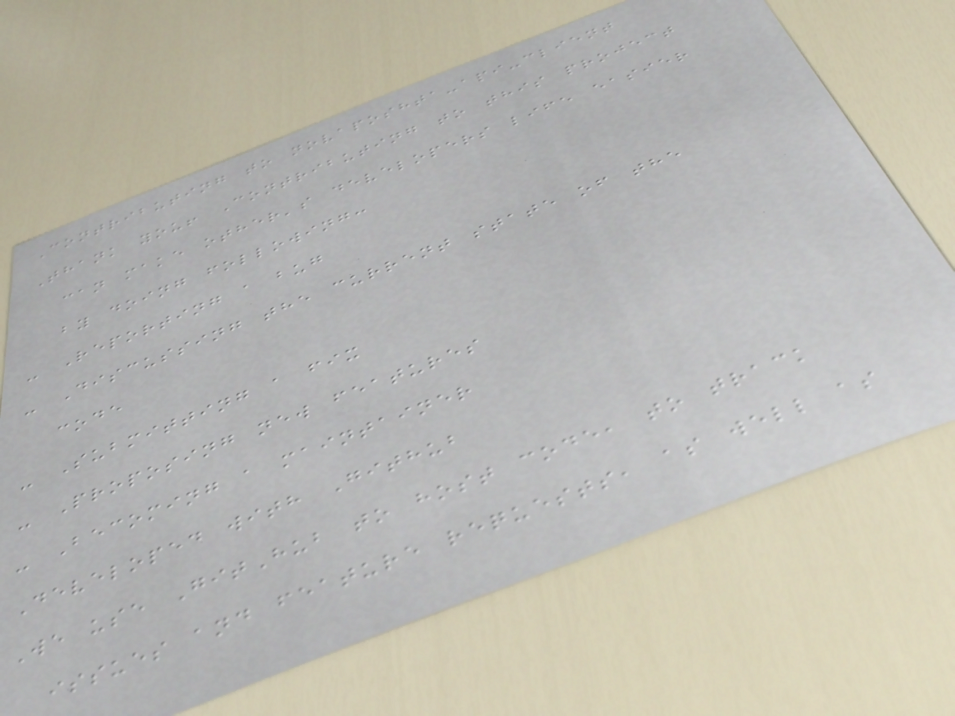Contributing to novaposhta-api-client
Thank you! Contributing to this project
can make other's developers life easier
by doing following:
- Reporting a bug
- Discussing the current state of the
code
- Submitting a fix
- Proposing new features
- Becoming a maintainer
Developed with Github
We use GitHub to host code, to track
issues and feature requests, as well as
